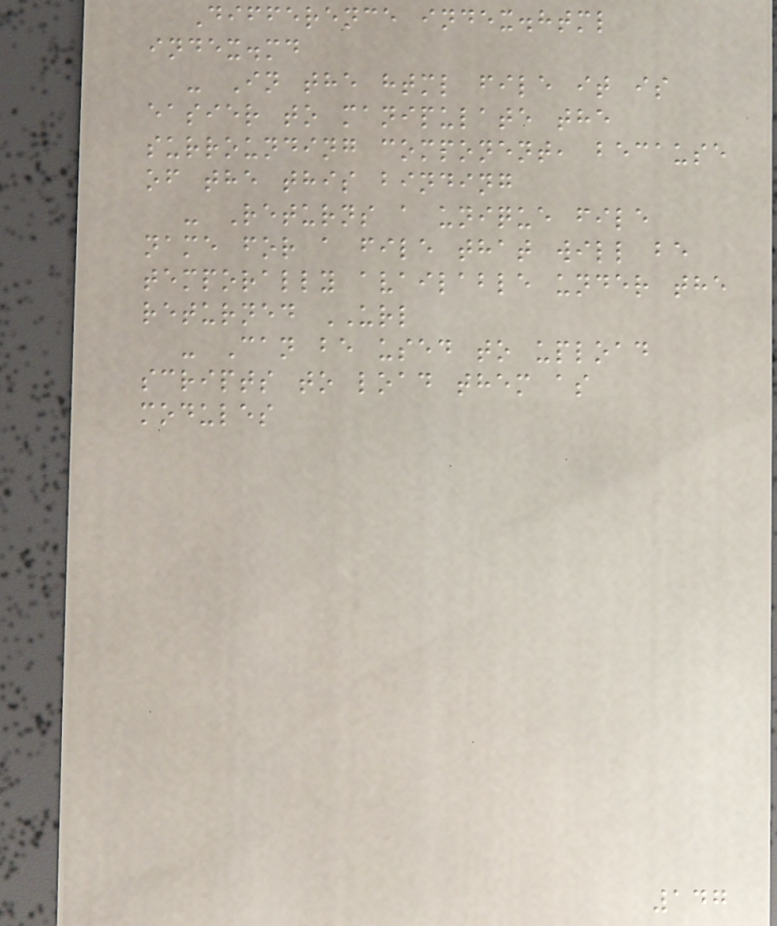Difference index.html
index.md
- In the html file it is
easier to manipulate the
surrounding component, because
of the this binding
- Returns a unique file
name for a file that will be
temporally available under the
returned URL
- Can be used to upload
scripts to load them as
modules
147
